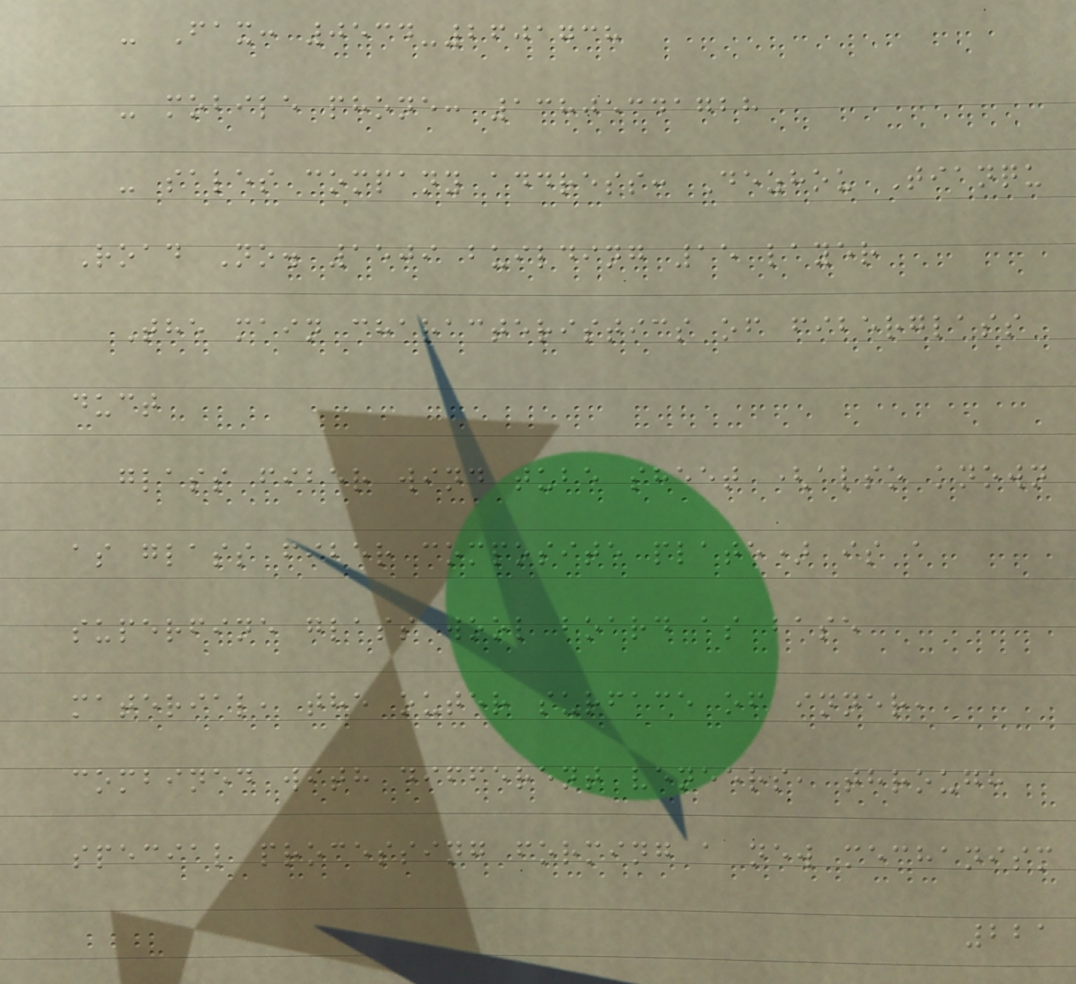- Fax: 0534-2601738
- mobile phone: 13805341728
- sales company address: Dezhou Tianqu
Road No. 1509 building 15 layer
The main characteristics of fiberglass
duct
glass fiber wind tube sheet (also known
as glass fiber composite plate) is a
superfine glass wool board as base
material, the outer surface of inner,
combined with different veneers, through
special processing forming a new mechanism
221
